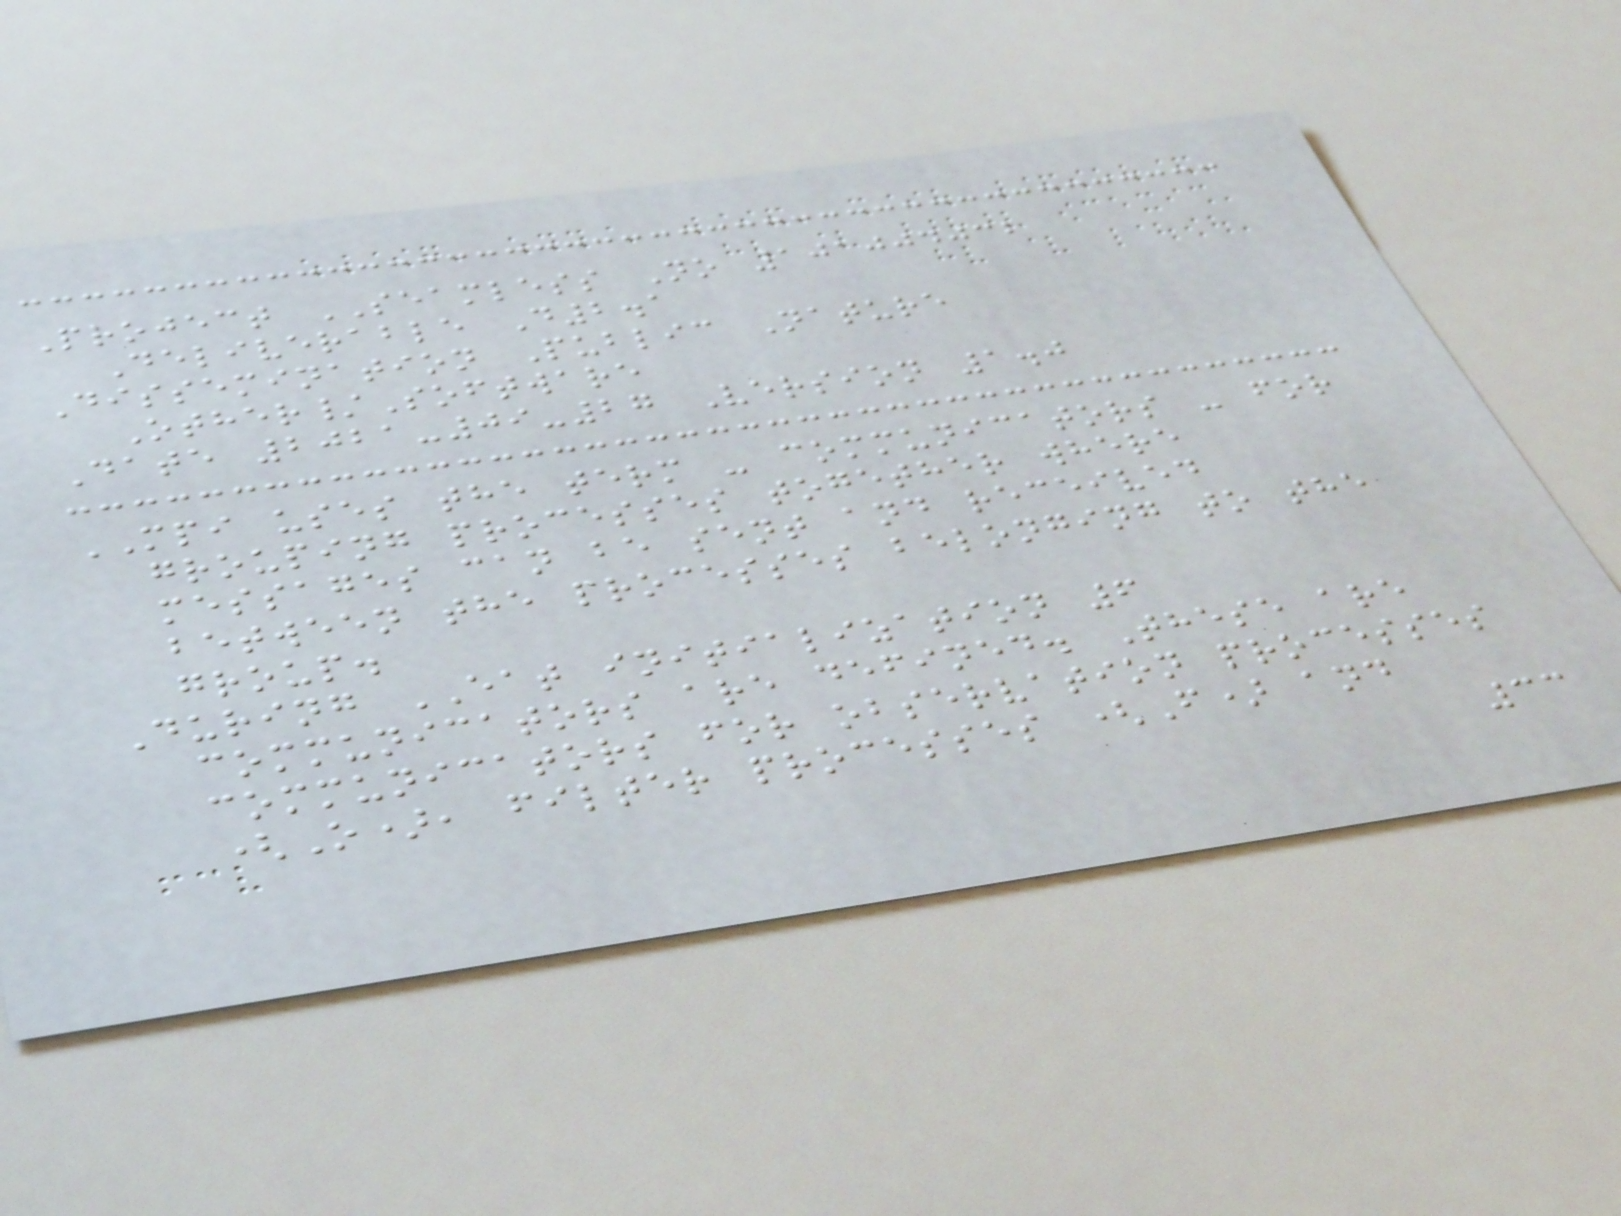Project SEAMLESS No 101004032
Deliverable D2.1
Dissemination Public Nature
Other/Software
Date 2021-09-27 Version 1.0
MPI uses the term - communicators - for
grouping processes together where
messages can be sent and received
between the processes belonging to the
group.
During EAT initialization 6
communicators are defined. These are
communicators for observation processes
(O), filter processes (F) and
33
